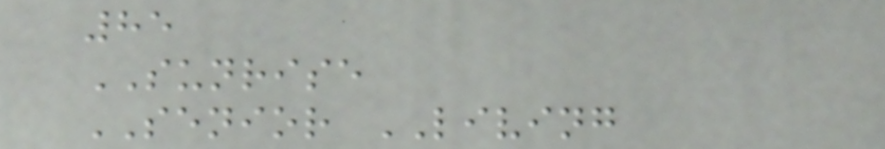85
SUNRISE
SENIOR LIVING
